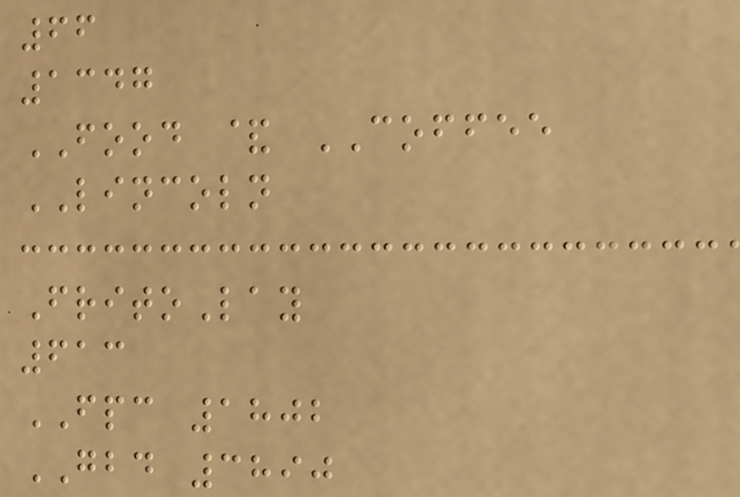66
1347
FOOD & COFFEE
LINCOLN
FritoLay
613
FPC 1802
GBD 3890
